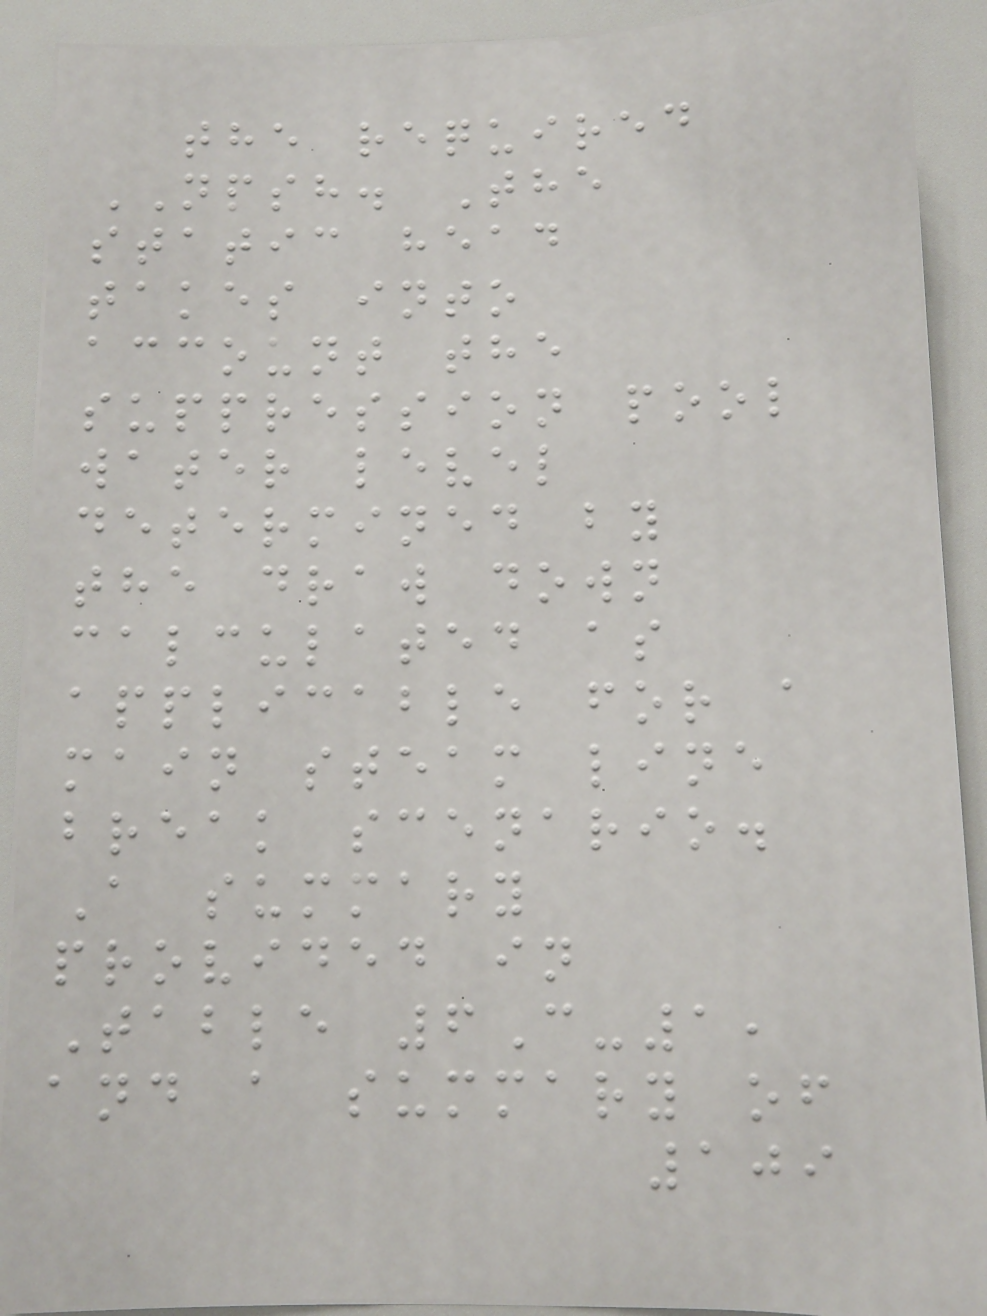the required
NPSH. The
static head
takes into
account the
suppression pool
water level
determined by
the draw down
calculated as
applicable for a
main steam line
break scenario.
A summary
provided in
Table 6C-1,
and a summary of
109
